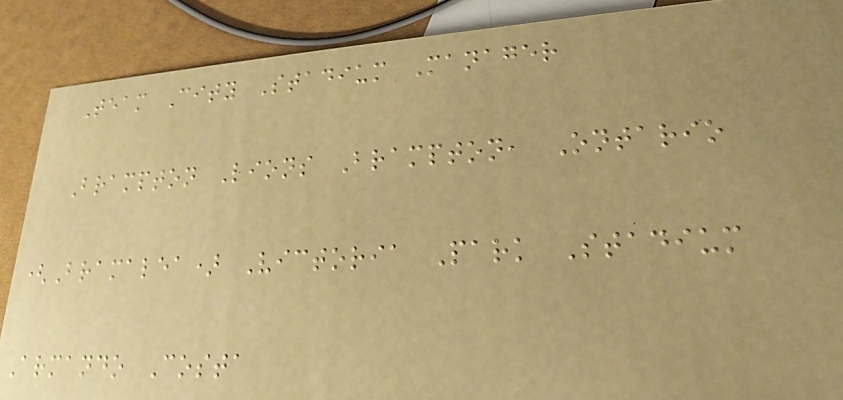Team City Stadium Manager
Brampton Lions Brampton, Ontario
(Bramalea) Victoria Park Stadium
Armando Costa
